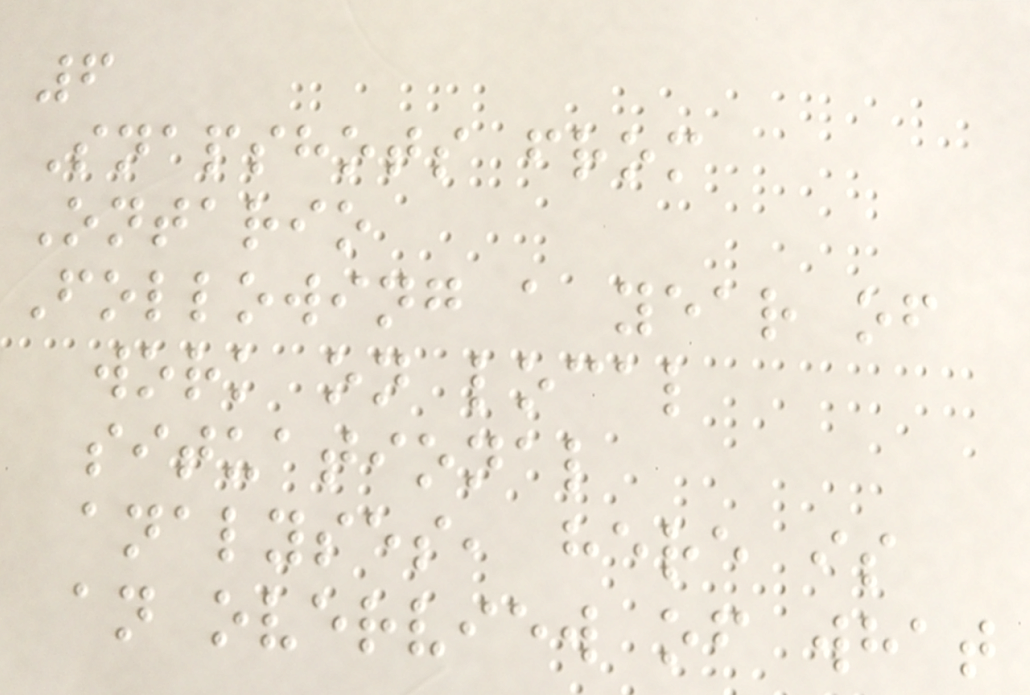6
Snapshots from
Ontario
Following a year of
work on local
situational
analyses, here is
an overview of what
